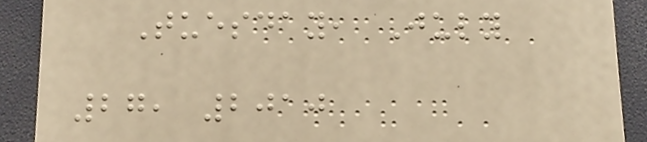Tuesday, July
27, 2010
